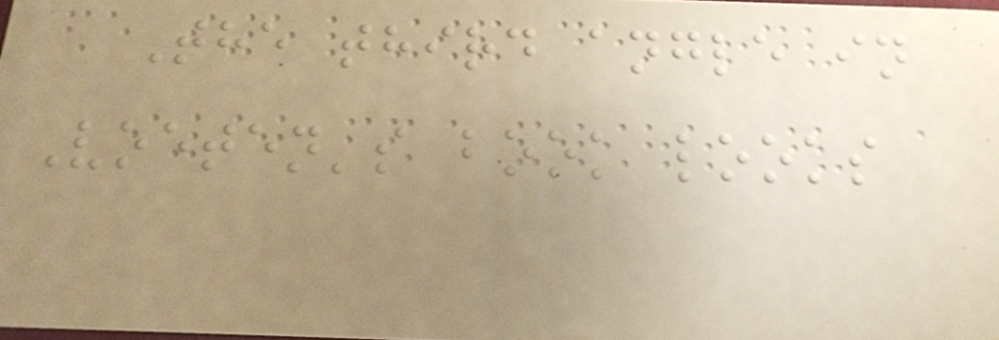The third angle in
Voeten's book looks
